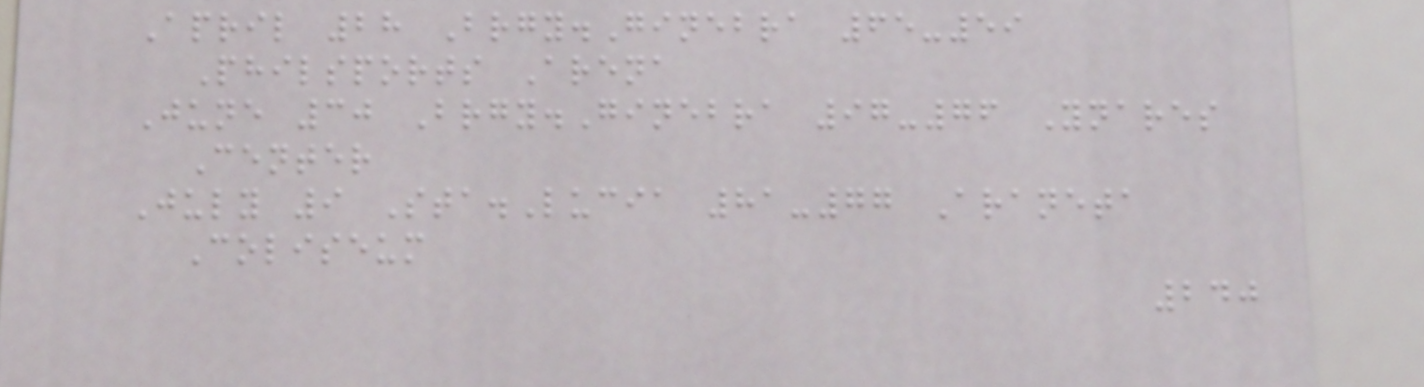April 28 Brgy.Ginebra 65-59
Philsports Arena
June 30 Brgy.Ginebra 97-76 Ynares
Center
July 9 Sta.Lucia 81-77 Araneta
Coliseum
240
